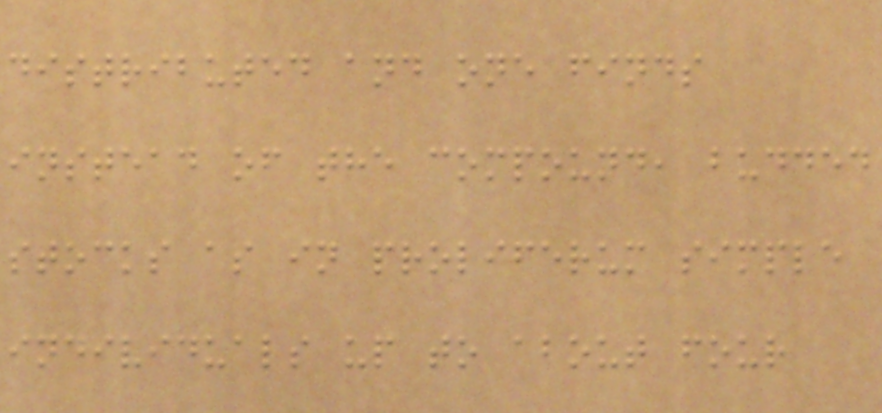distributed and one finds
instead of the compound, budded
stocks as in proliferum simple
individuals up to about four
